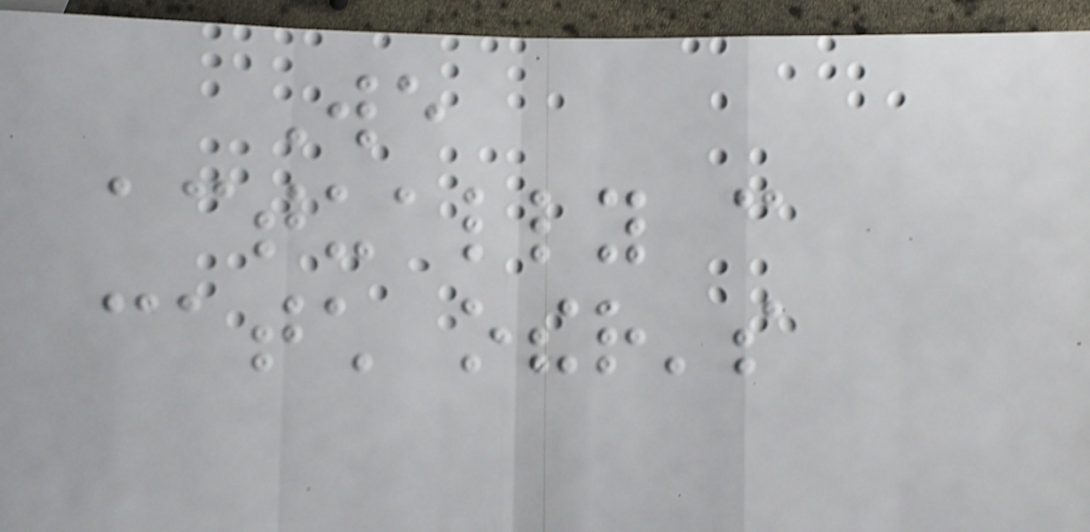We
actually can
catch other's
